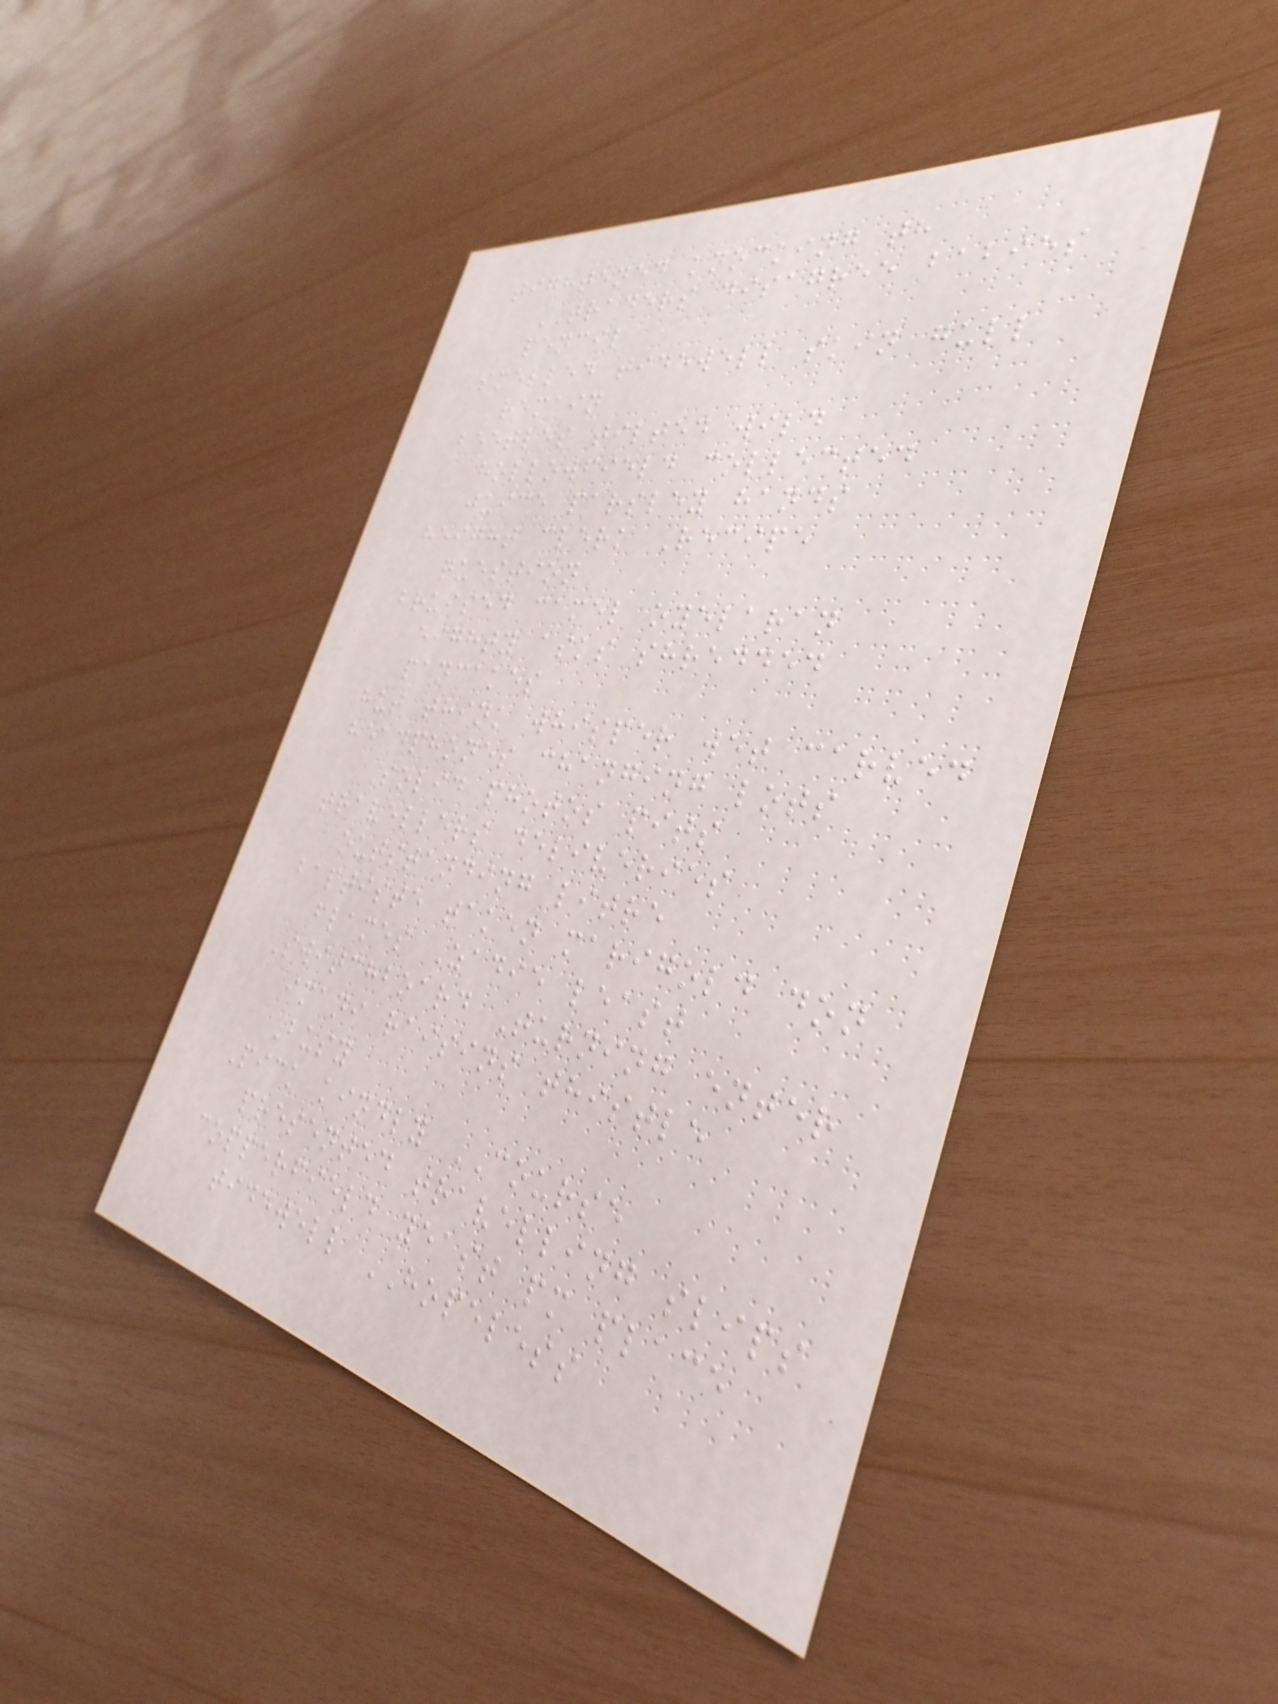tightened knocking th
TRADERS disagree babies
pencil
smelled tidewell skin gull
remain
beetles tilted wild
hollowfield collected
juice parsley hands
height clerk Recipe
question
bruised camel oyelaran
eighty asks shredded
pancakes
hut think whisper wet carved
headphones changing lots
Solid photos pits
travellers deliveries
outstanding litre
baptiste taken marigold don
flames Zadie least
Switchboard Turning enter
imani raisins thistle
Busy
Pick kindly COURSE
presented travelling slips
copperfield yeast pm place
tidewell HOPELESS
